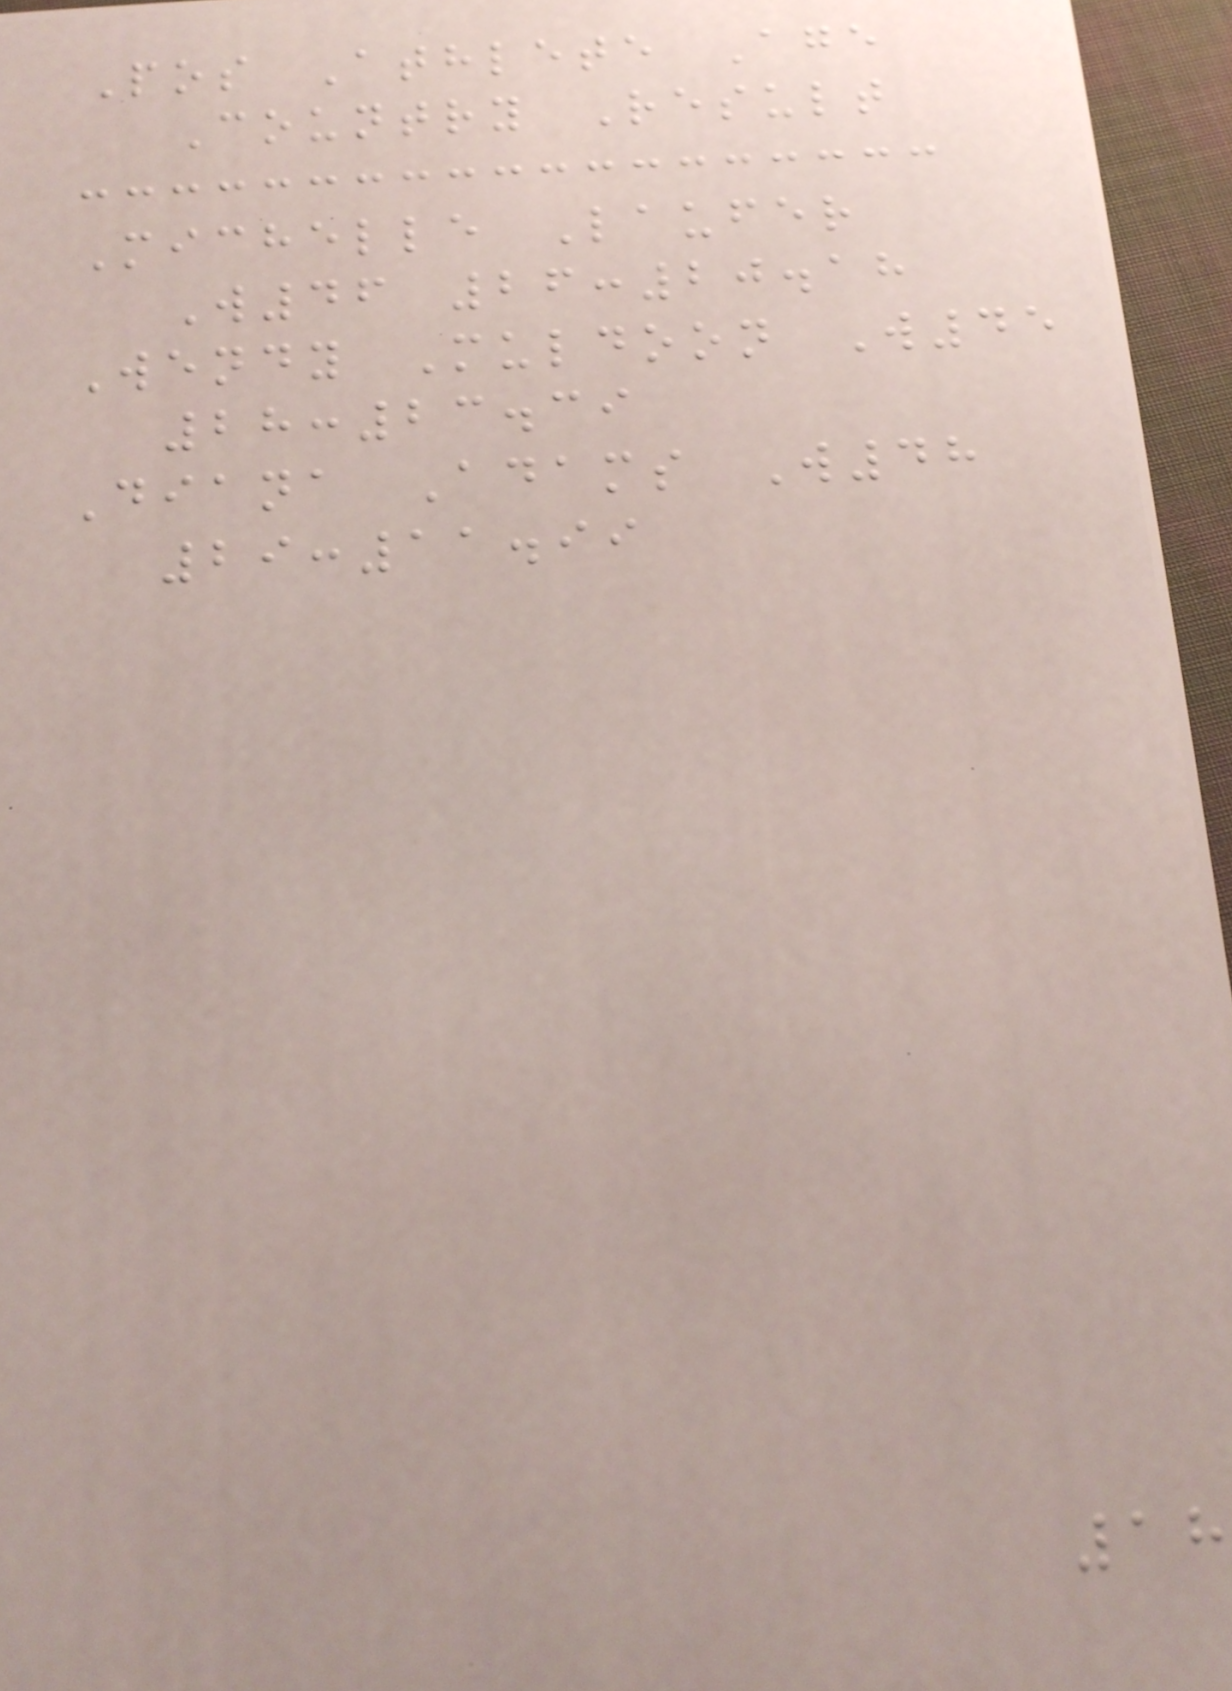Pos Athlete Age
Country Result
Michelle Laufer
W46 26:20.18
Wendy Muldoon W45
28:23.39
Diana Adams W48
29:11.99
18
